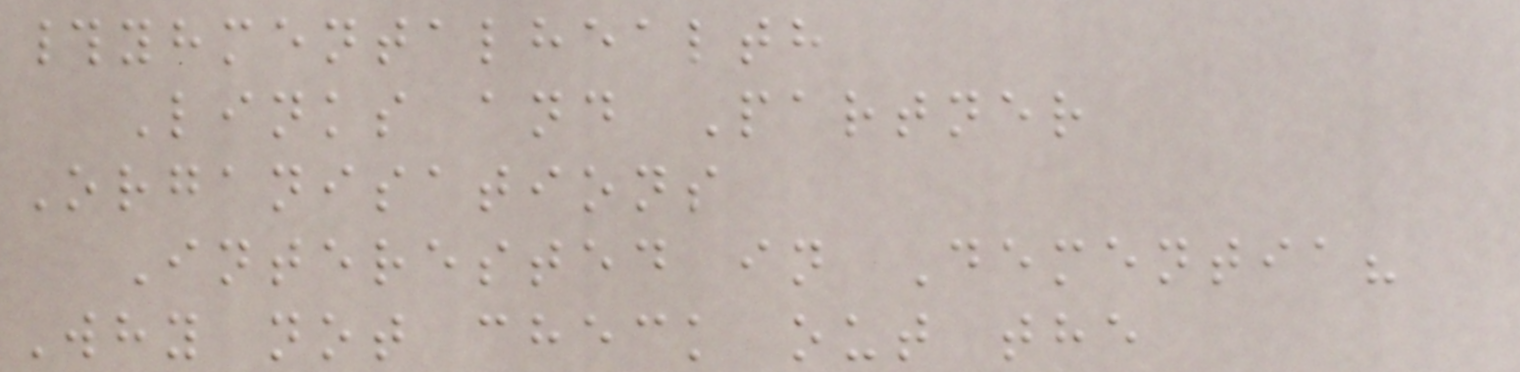#yhmentalhealth
Links and Partner
Organisations
Interested in Dementia?
Why not check out the
